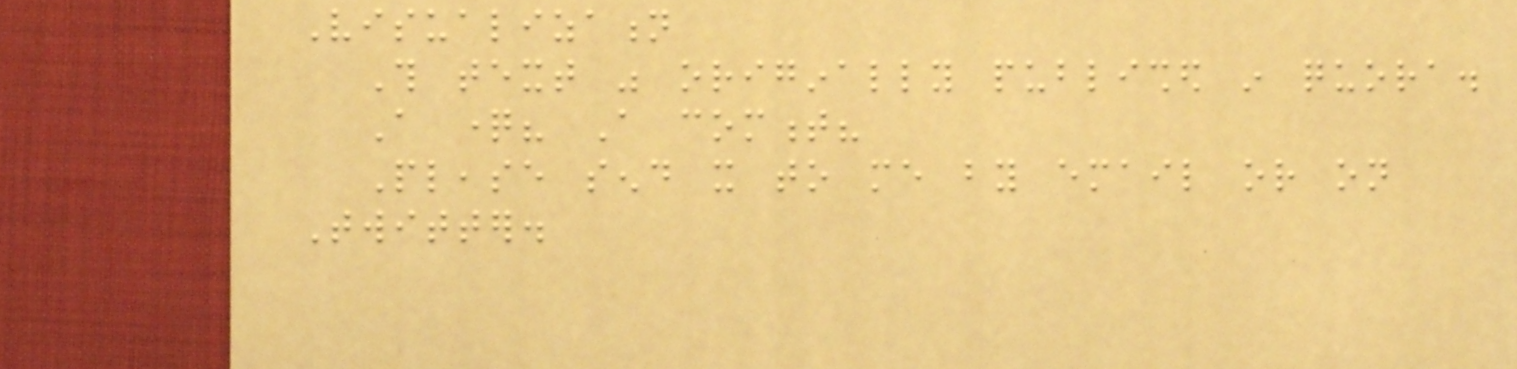Visualization
This text was originally published in quora.
A question? A comment?
Please send it to me by email or on
Twitter.
